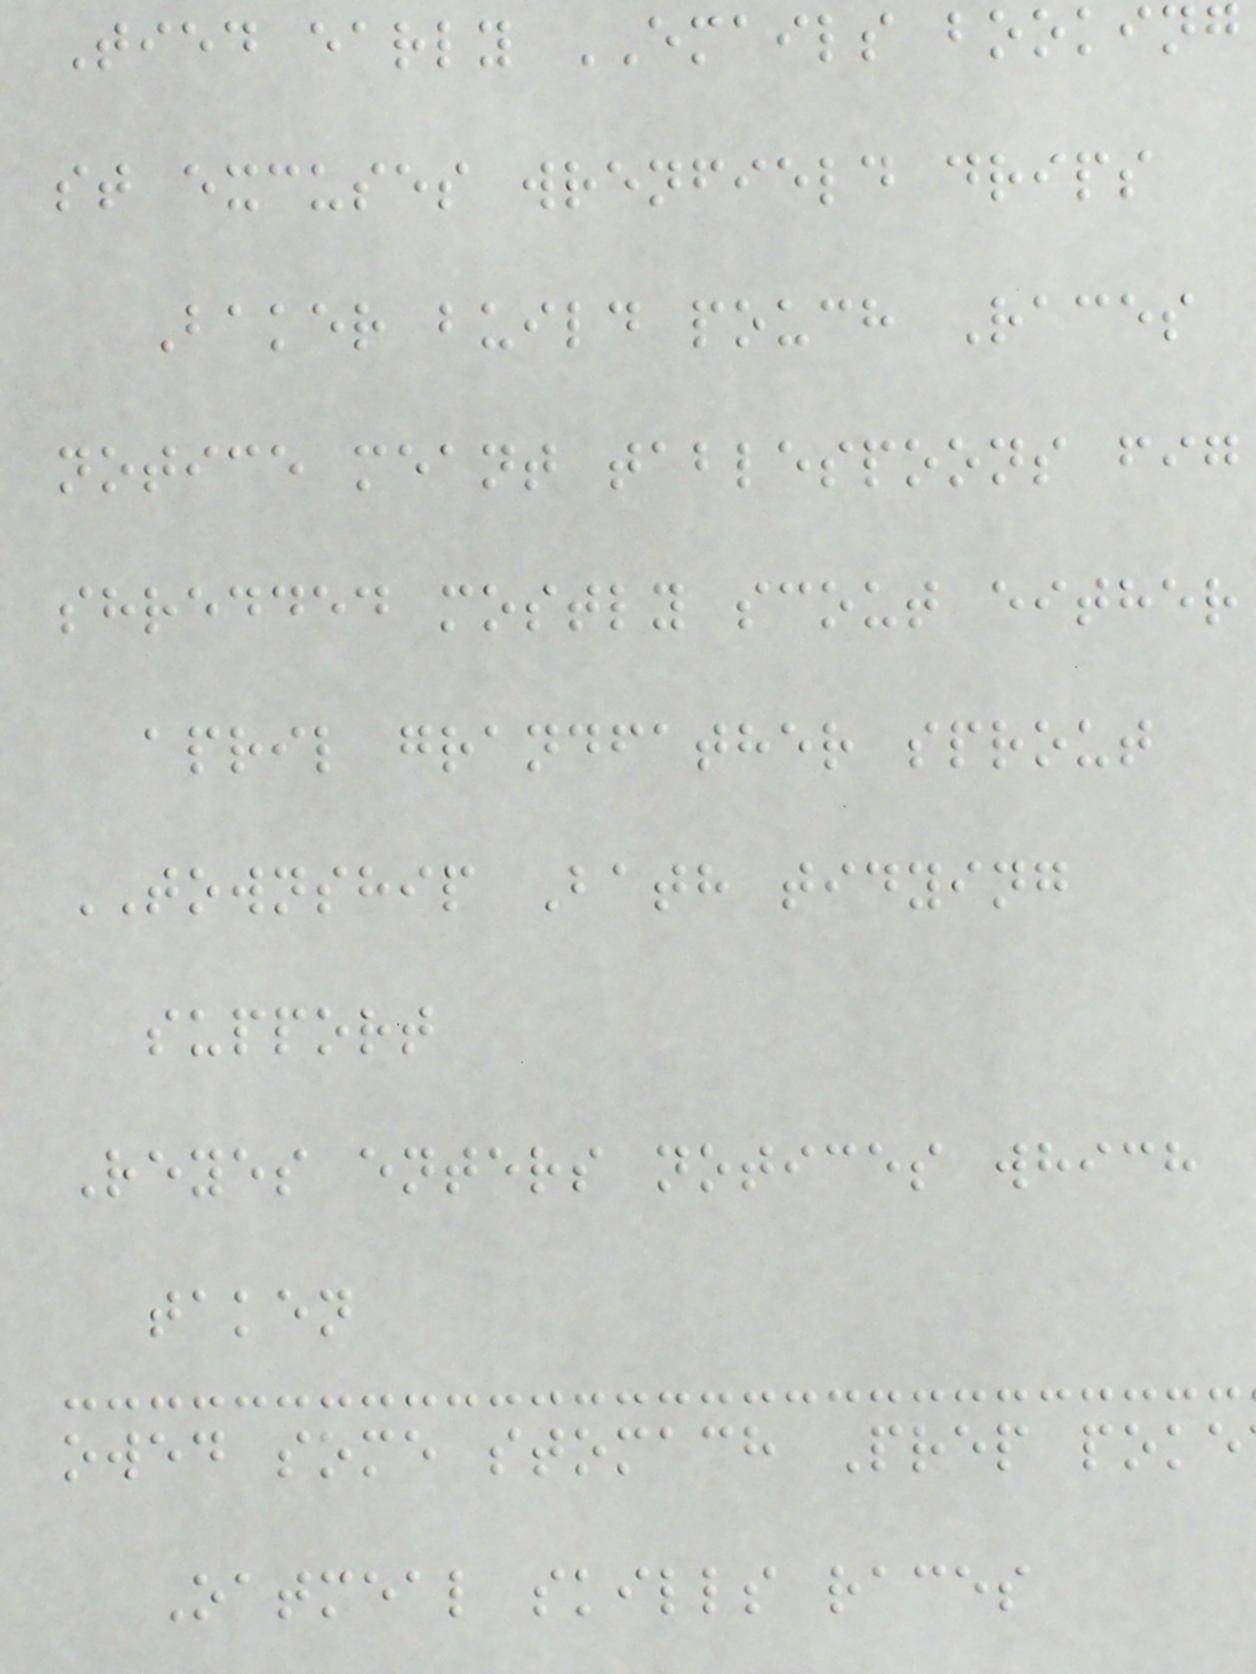Tied early EMAILS booking
st excuses wrenfield drips
Baker build pouch Races
notice meant tablespoons fig
shredded mostly scout either
april grandfather sprout
TOWNSHIP Bath tidying
support
Reyes enters notices which
taken
owed some stomach Prep poke
Oatmeal skills races
